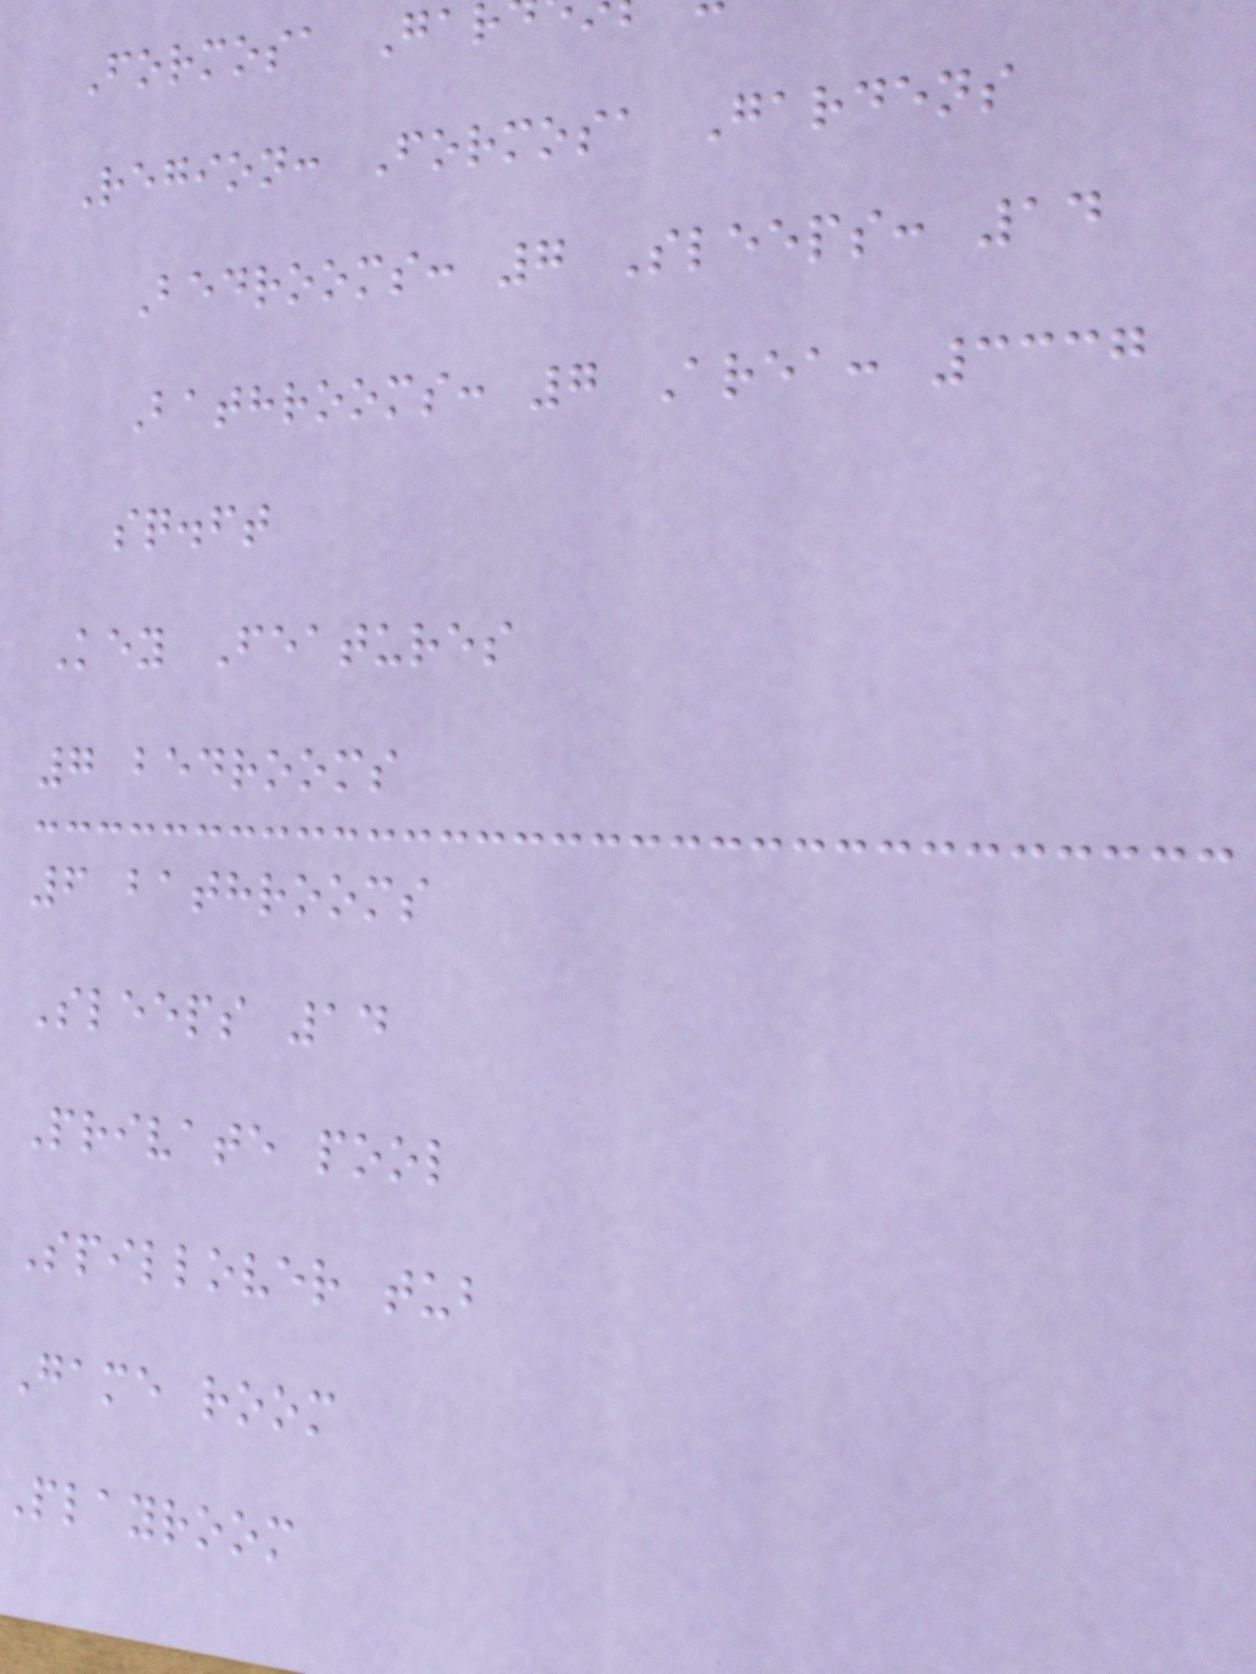Formosa Gar
Region: Formosa Gardens
Bedrooms: 7 Sleeps: 14
Bathrooms: 7 Area: 3337
sq.ft
Key Features
7 bedrooms
6 bathrooms
Sleeps 14
Private pool
Spillover tub
Game room
playroom
